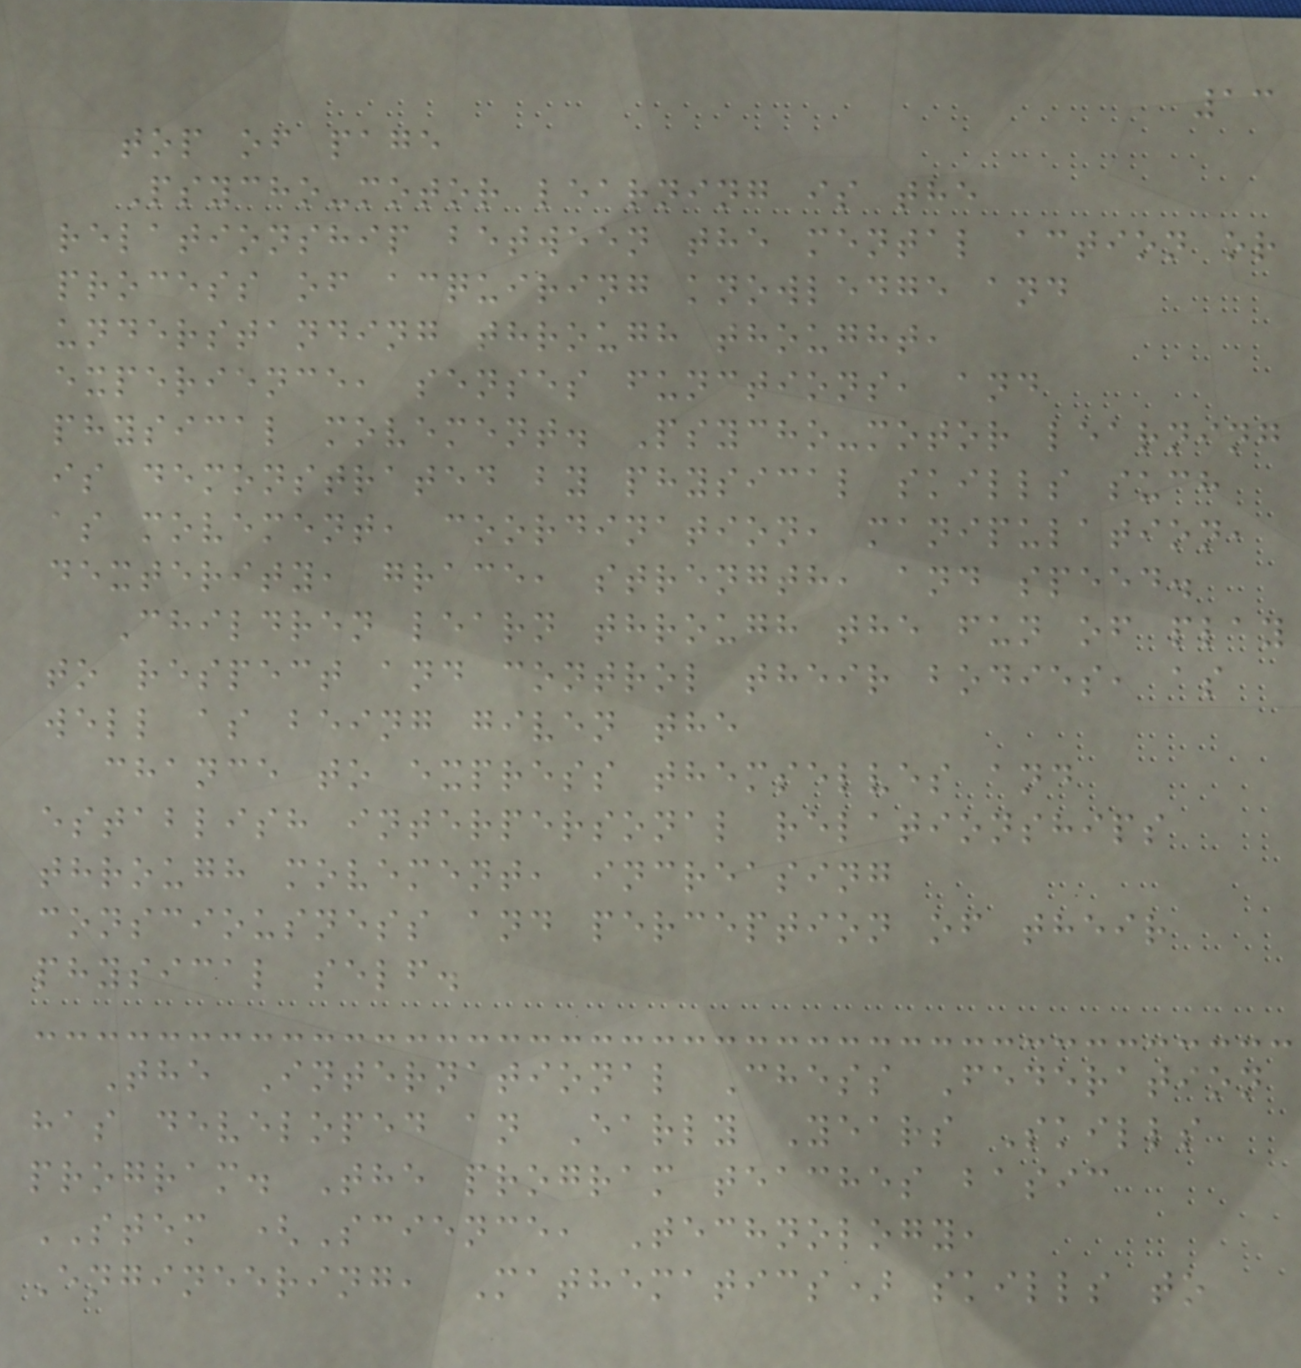13
top of page
Psycho-motor learning is the
relationship between the mental action or
process of acquiring knowledge and
understanding through thought,
experience, senses functions, and
physical movement. Psycho-motor learning
is demonstrated by physical skills such
as movement, coordination, manipulation,
dexterity, grace, strength, and speed.
Children learn through the fun of play
to respect and control their bodies, as
well as being given the
chance to express themselves and
establish interpersonal relationships
through movement, increasing
consciousness and perception of their
physical self.
The International Chess Federation
has developed an Early Years Skills
program. The program teaches basic
STEM (Science, Technology,
Engineering, Mathematics) skills to
